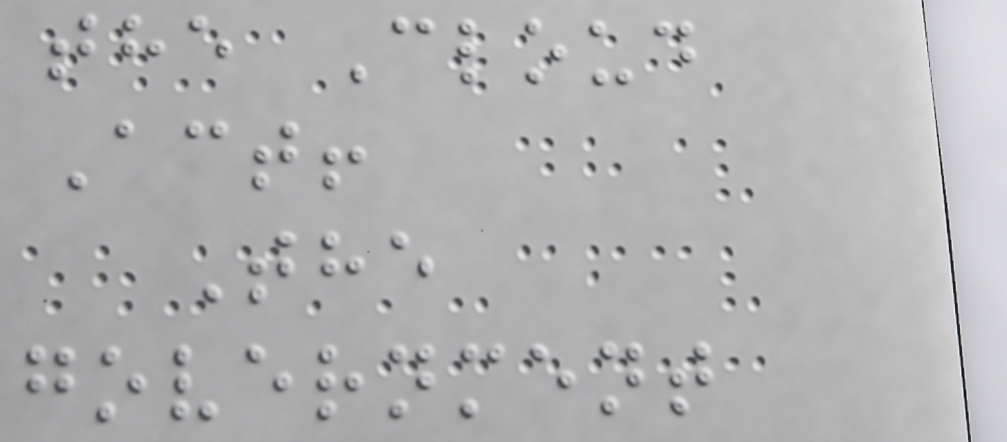the Cloud
Act!
The
government
